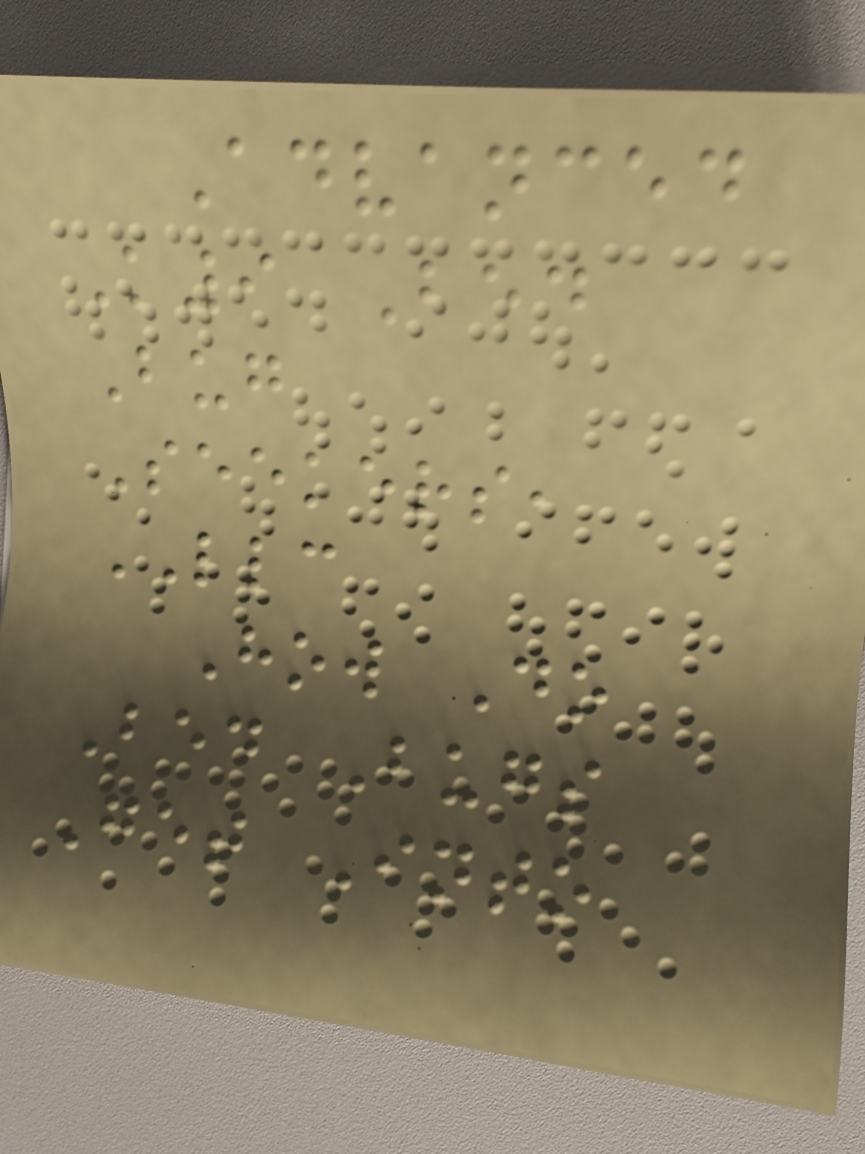Advanced
K9 Bed
Bug
Seekers,
LLC
How Do
Bed Bugs
Get Into
